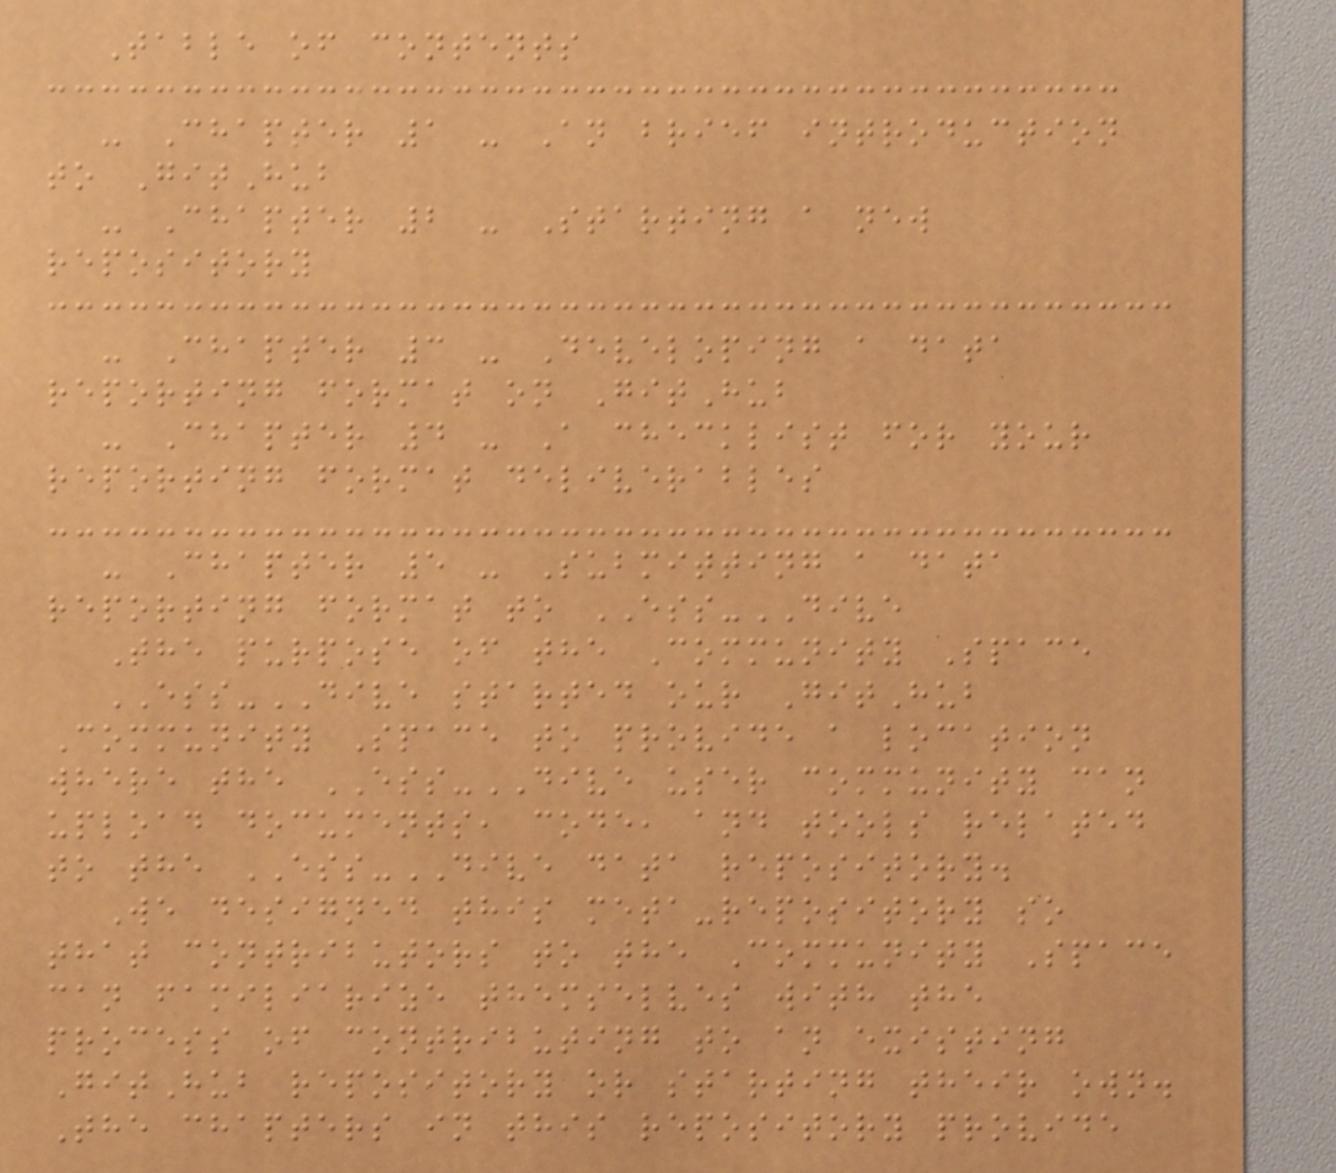Table of contents
- Chapter 1 - An brief introduction
to GitHub
- Chapter 2 - Starting a new
repository
- Chapter 3 - Developing a data
reporting format on GitHub
- Chapter 4 - A checklist for your
reporting format deliverables
- Chapter 5 - Submitting a data
reporting format to ESS-DIVE
The purpose of the Community Space
ESS-DIVE started our GitHub
Community Space to provide a location
where the ESS-DIVE user community can
upload documents, code, and tools related
to the ESS-DIVE data repository.
We designed this meta-repository so
that contributors to the Community Space
can familiarize themselves with the
process of contributing to an existing
GitHub repository or starting their own.
The chapters in this repository provide
